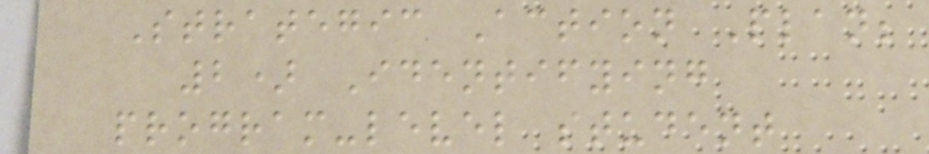Strategic Action Plan;
2) Identifying
program-level student
